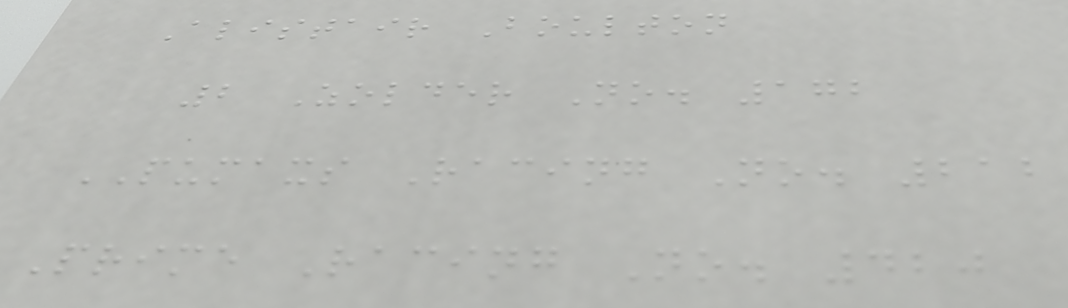Alistair Boulton
2 Zolder No. 172
PUMAXS Racing No. 212
Prime Racing No. 420
